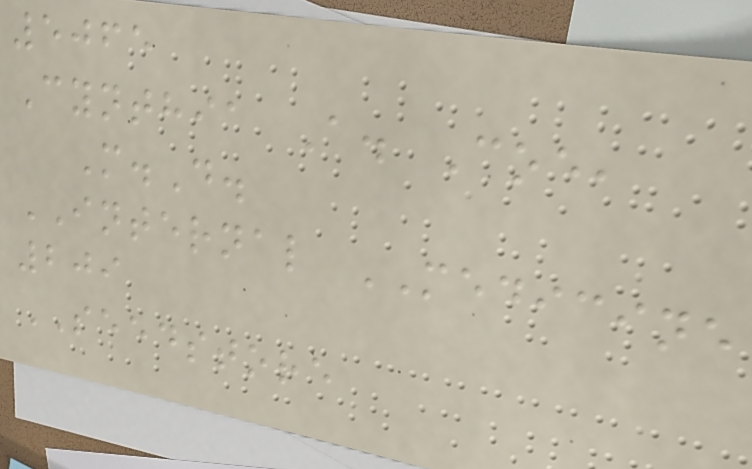5065
Cynthia A. Coe,
M.D.
INTERNAL MEDICINE
209
SEEDSTORE
